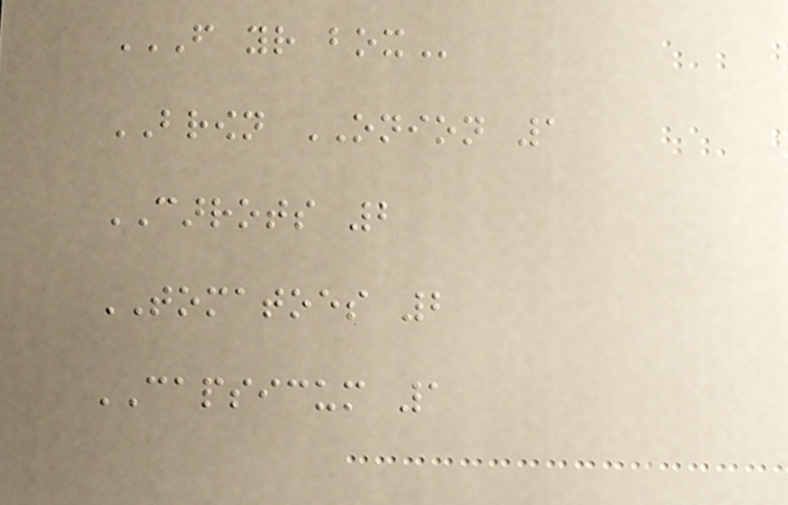FROM YOUR BOX
BROWN ONION 1
CARROTS 2
TOMATOES 2
CAPSICUM 1
